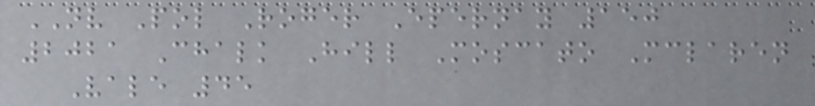NV Pol Roger Epernay 150
2021 Chalk Hill Moscato Mclaren
Vale 45
